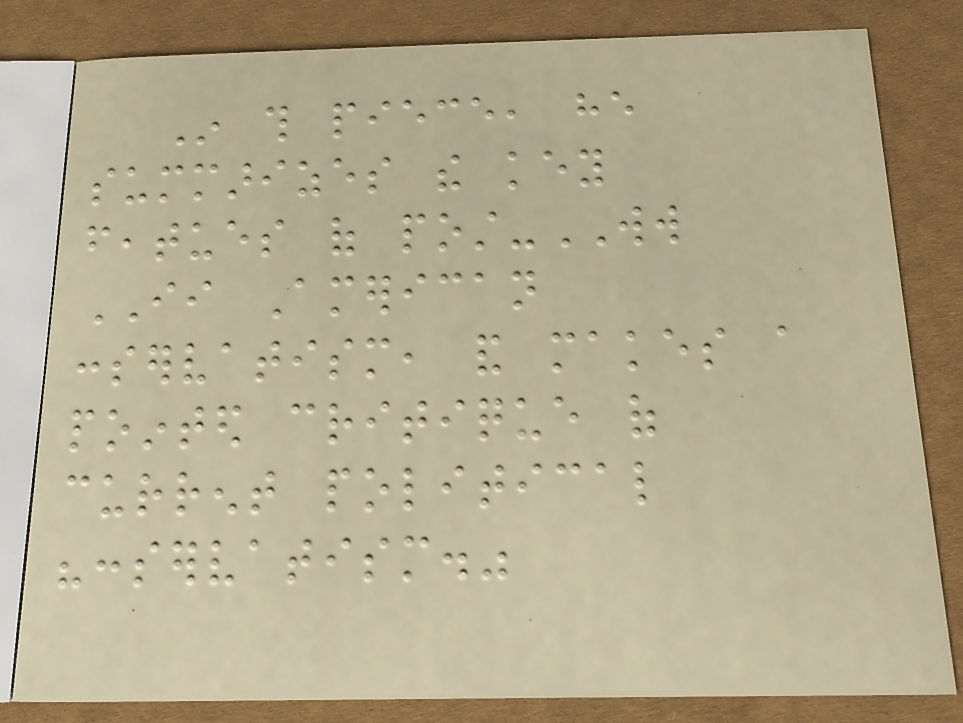In this piece, he
summarizes the key
featues of post-WW
II American
conservatism, and makes a
pointed critique of
current political
"conservatism."
